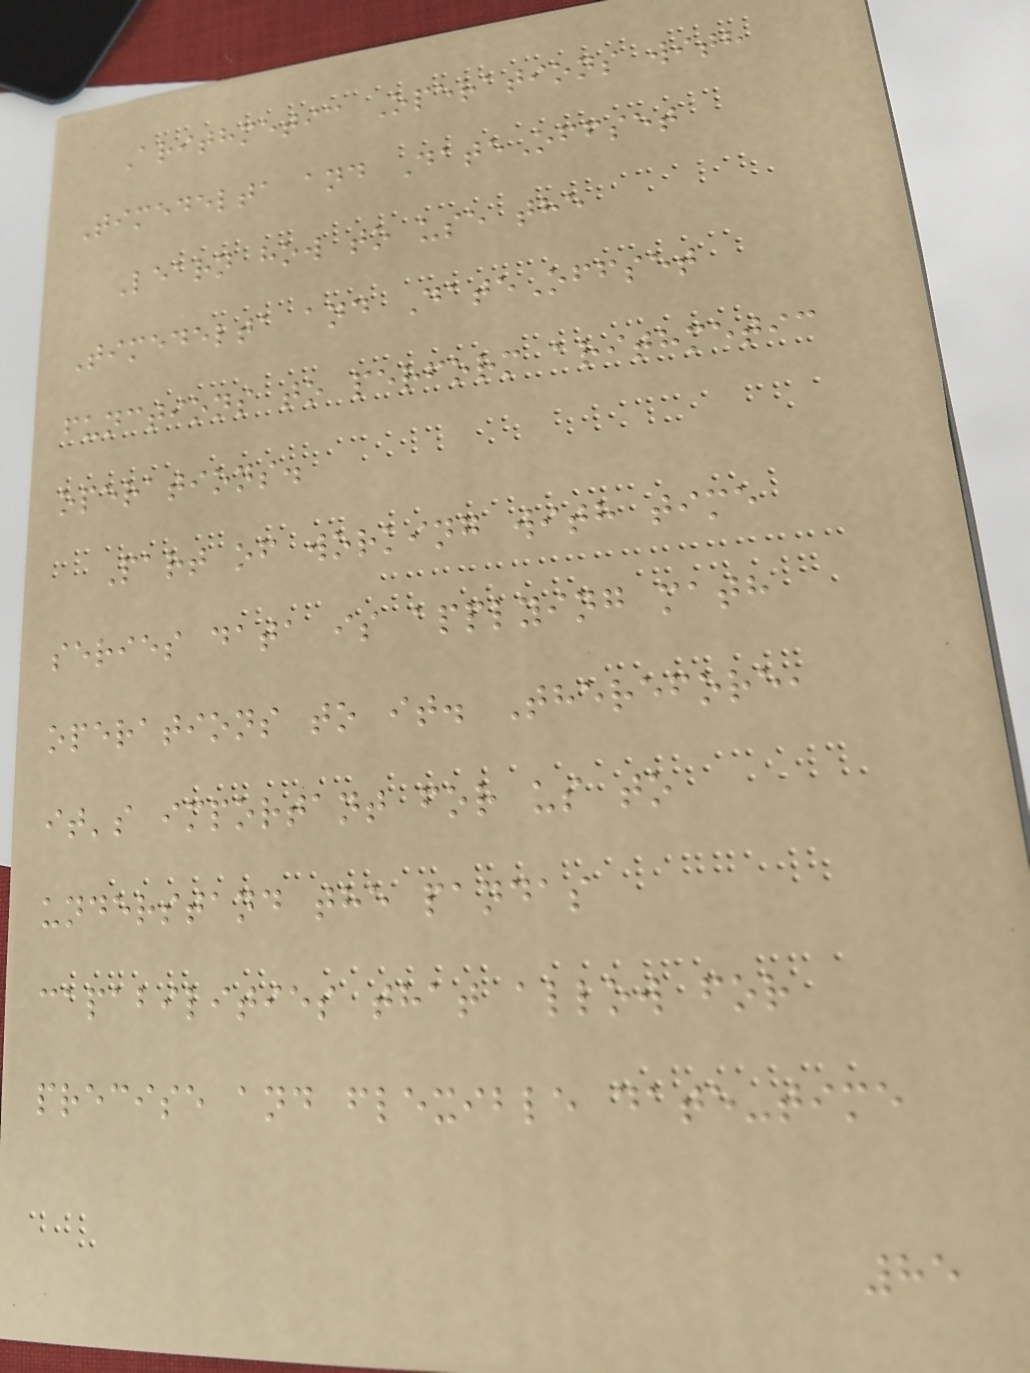Arithmetic Operations with
Timedelta and DateOffset
Learn how to use the
Timedelta and DateOffset
functions to perform arithmetic
operations.
Part of working with time
series data is applying math
operations to it. Therefore,
it's important for us to
understand the pandas
capabilities that allow for
precise and flexible date-time
85
